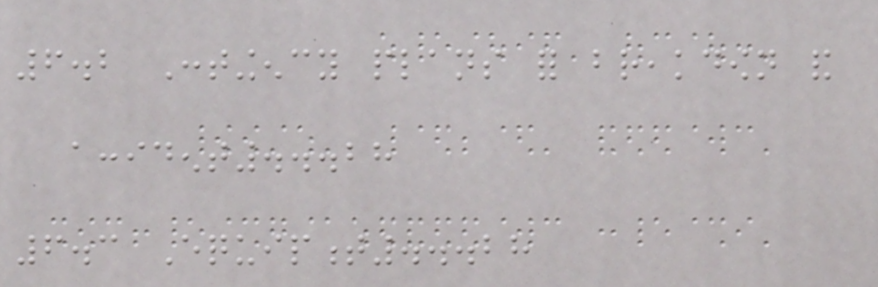6.2 Contingency plans for breakdown and
accident...28
6.3 Equipment...28
